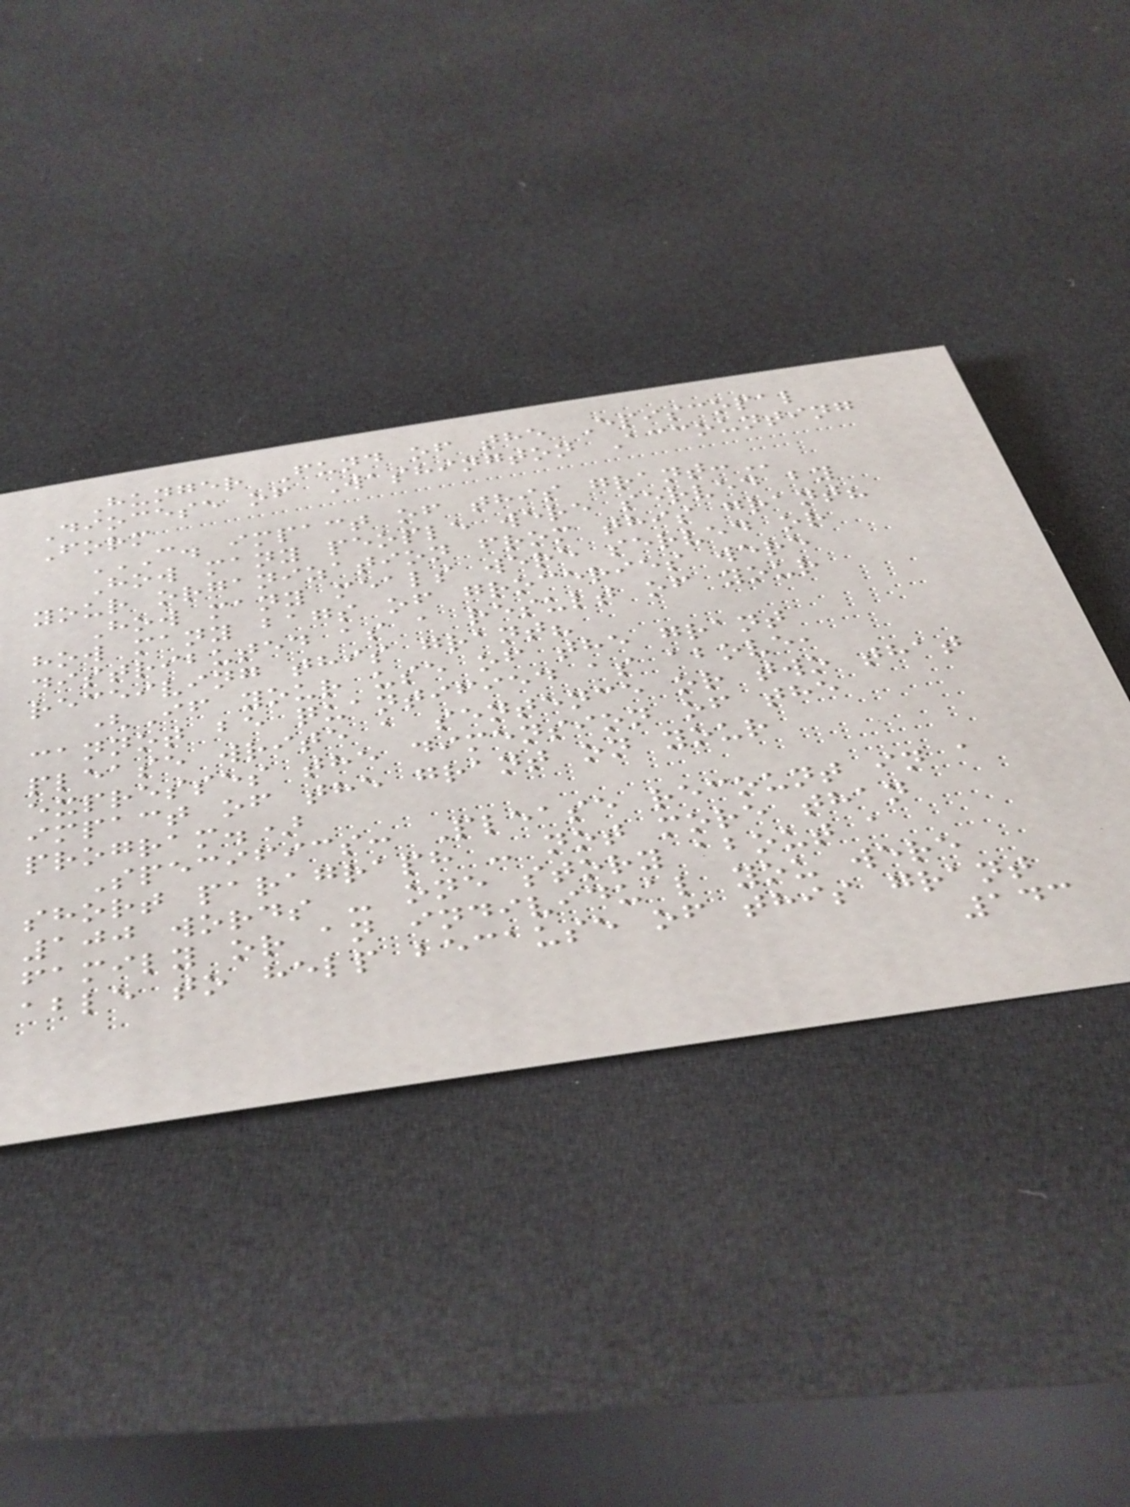Hunger Fund of the Episcopal
Diocese of Washington Accounting
Form
C. IMPACT OF THIS GRANT:
How many people were served by
your organization from this grant?
How many meals were served or
how many bags of groceries were
distributed as a result of your
receiving this grant?
(If your use of the grant
cannot be quantified as above,
please write a sentence or two that
expresses the dimension of the
impact of the grant on your
program.)
Specifics: Please recount in a
short paragraph - not more than
100 words - one story about a
family or an individual you were
able to help because of this grant
143
